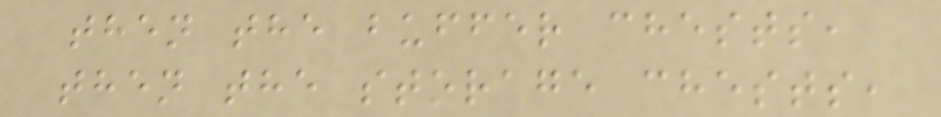then the buffer chests,
then the storage chests,
